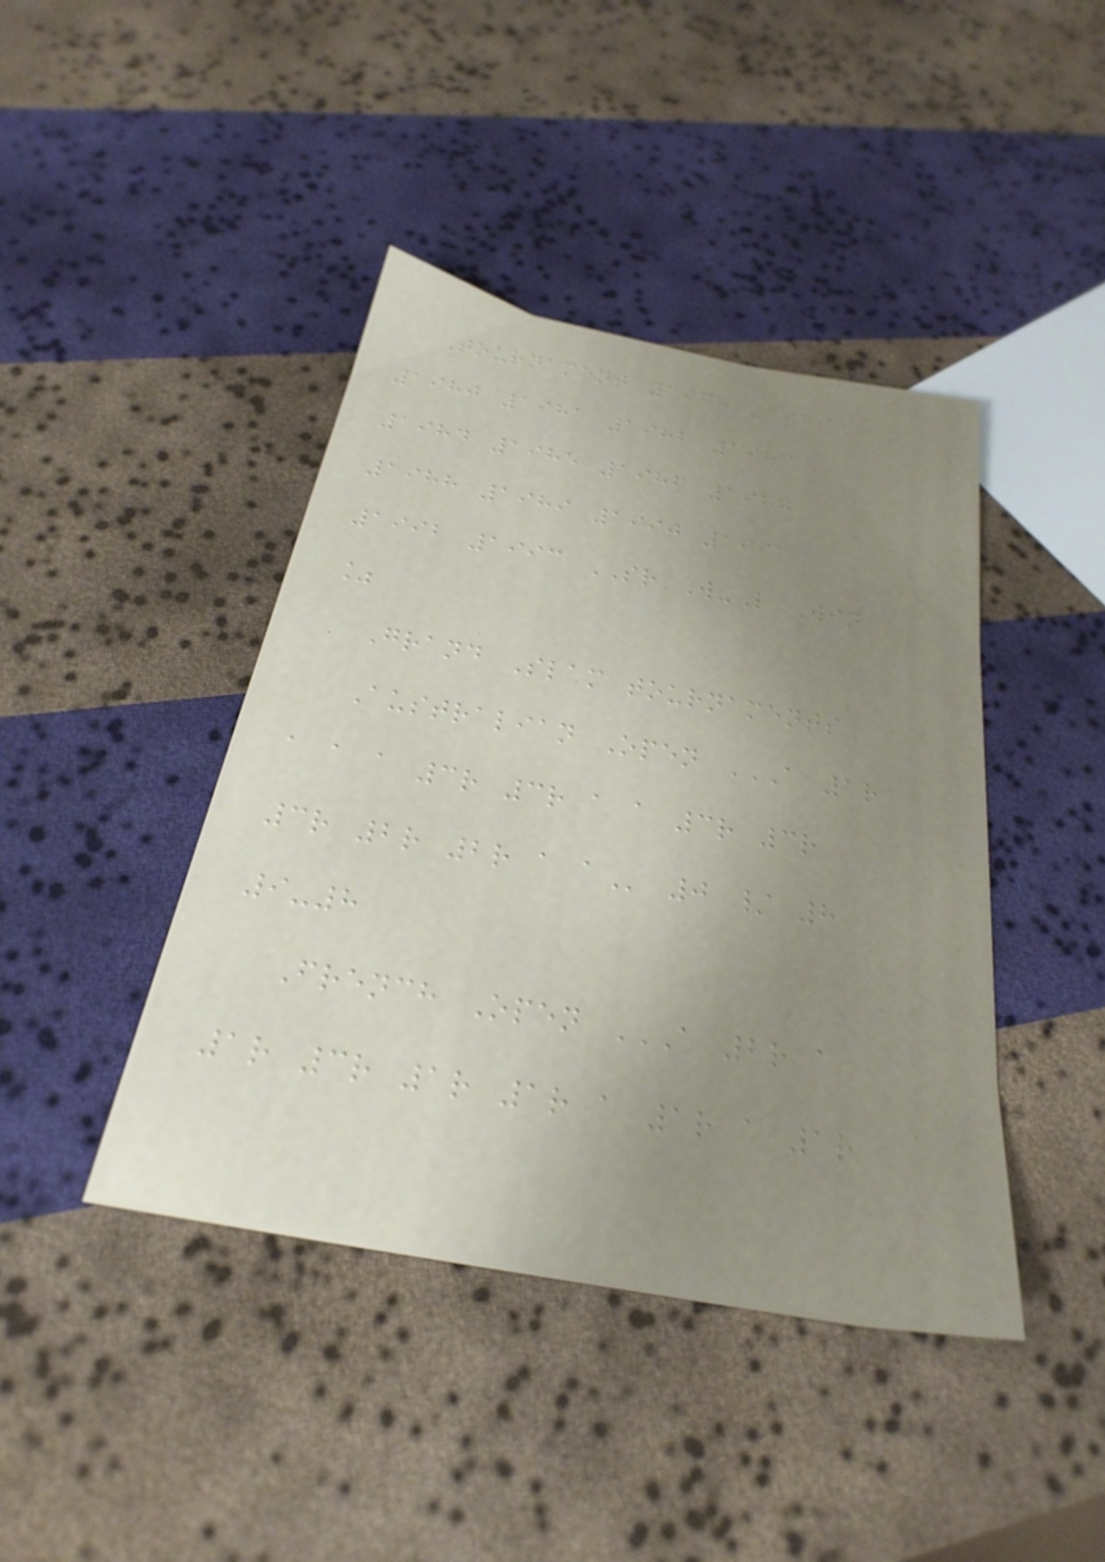Tournament 1978 1979
1980 1981 1982 1983
1984 1985 1986 1987
1988 1989 1990 1991
1992 1993 SR W-L Win
%
Grand Slam tournaments
Australian Open A 1R
A A A 3R 3R A A 3R 3R
3R 2R 2R A A 0 / 8
9-8
French Open A 2R A
1R 3R 1R 1R A 1R A 1R
